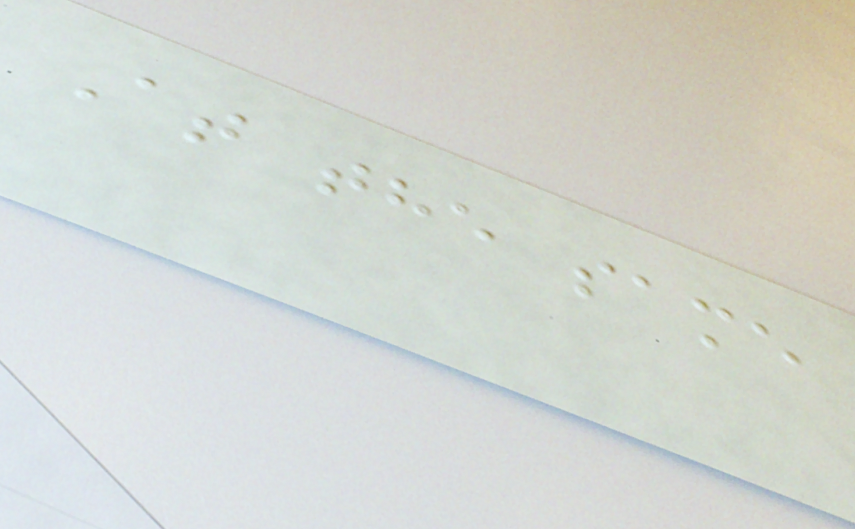At the same
